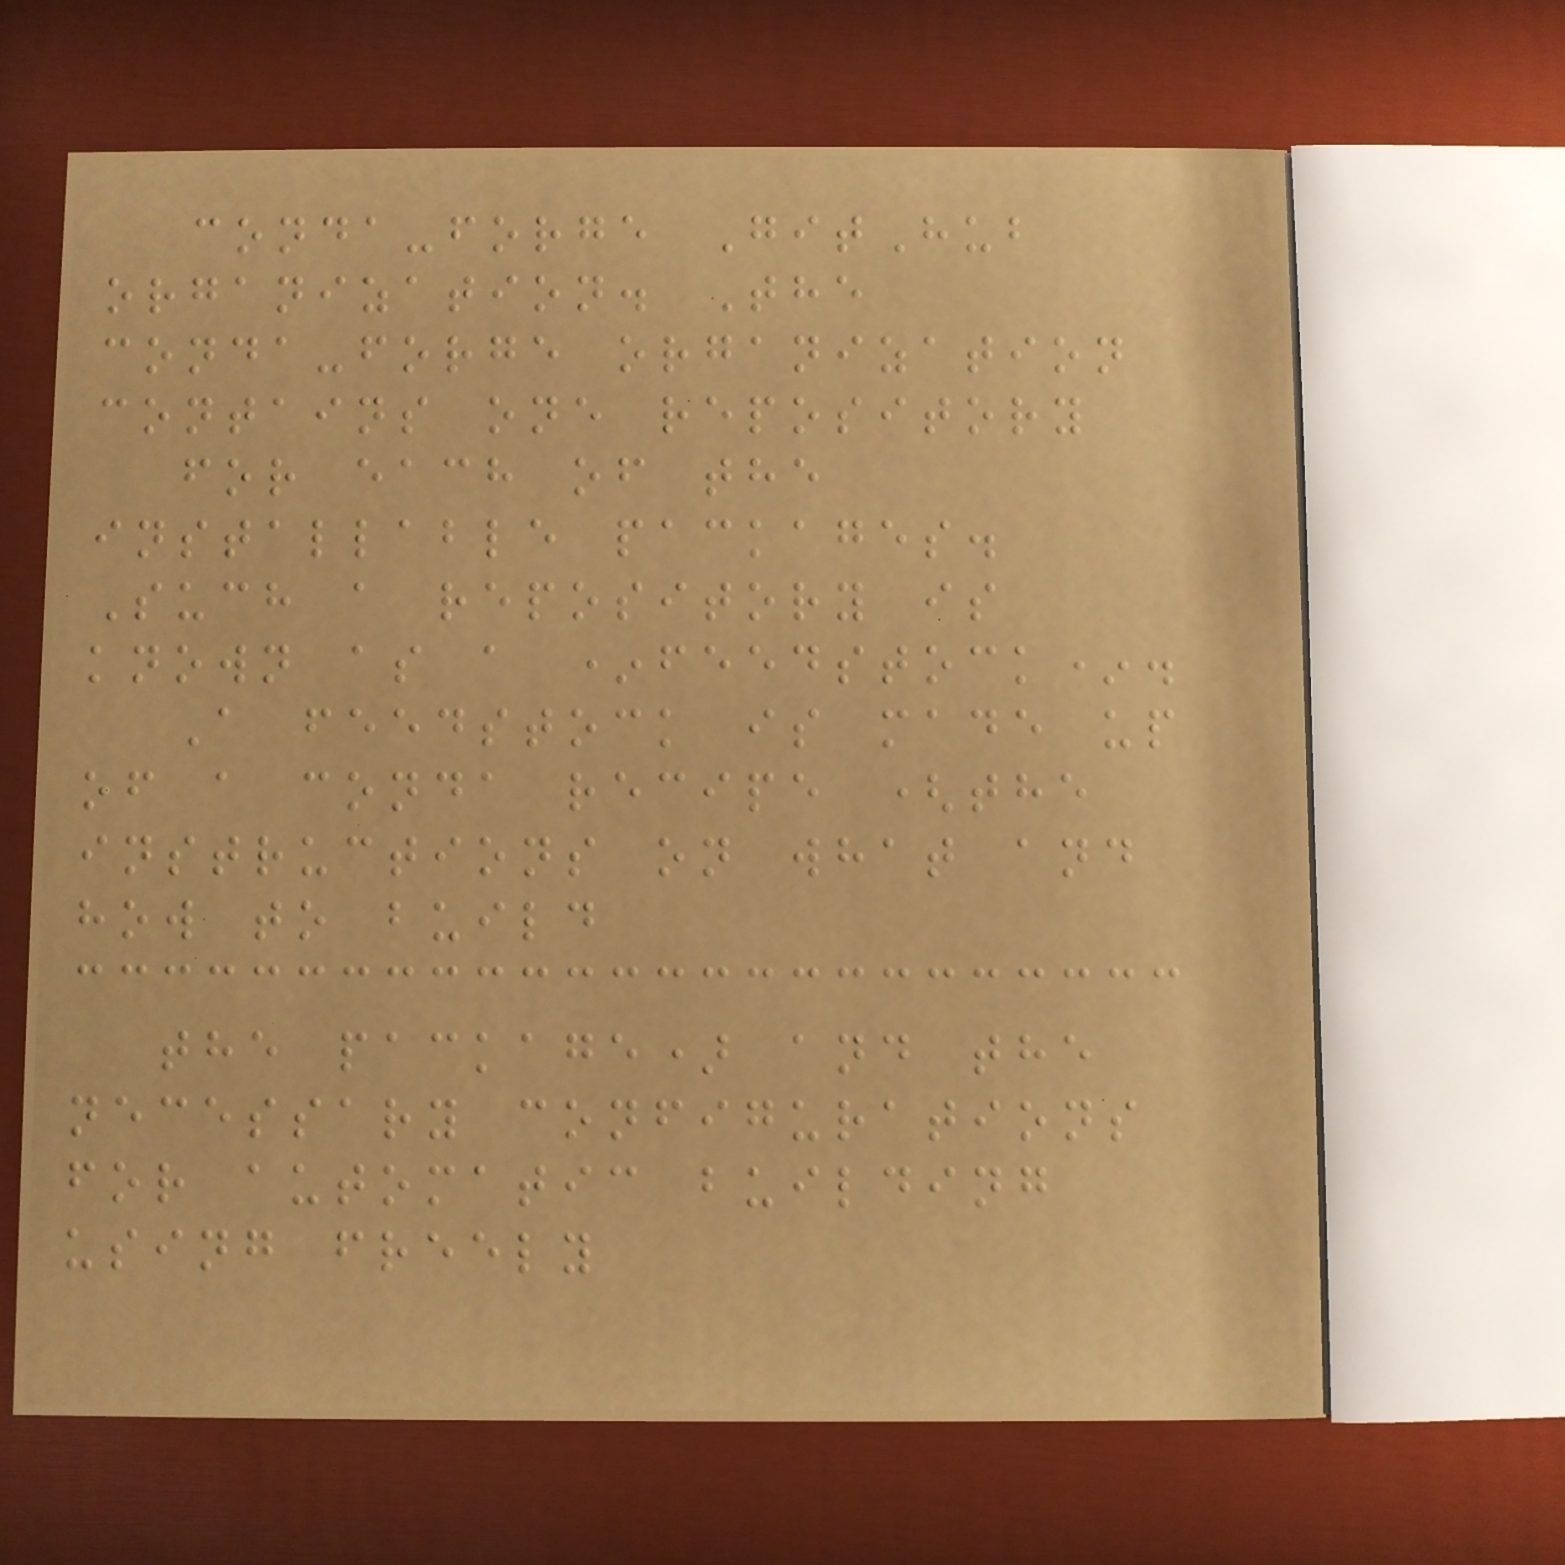conda-forge GitHub
organization. The
conda-forge organization
contains one repository
for each of the
installable packages.
Such a repository is
known as a *feedstock*.
A feedstock is made up
of a conda recipe (the
instructions on what and
how to build
the package) and the
necessary configurations
for automatic building
using freely
